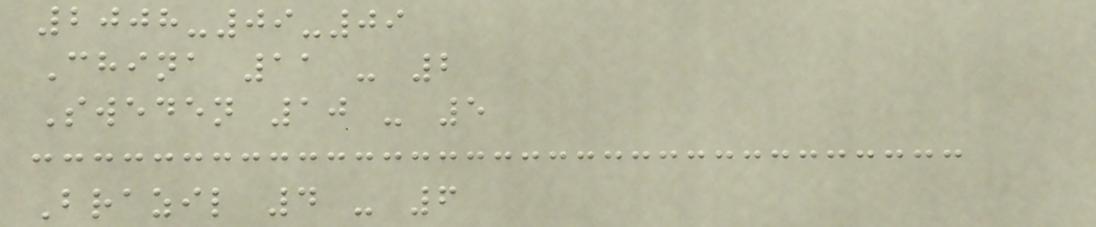2008-09-09
China 11 - 2
Sweden 10 - 5
Brazil 4 - 6
